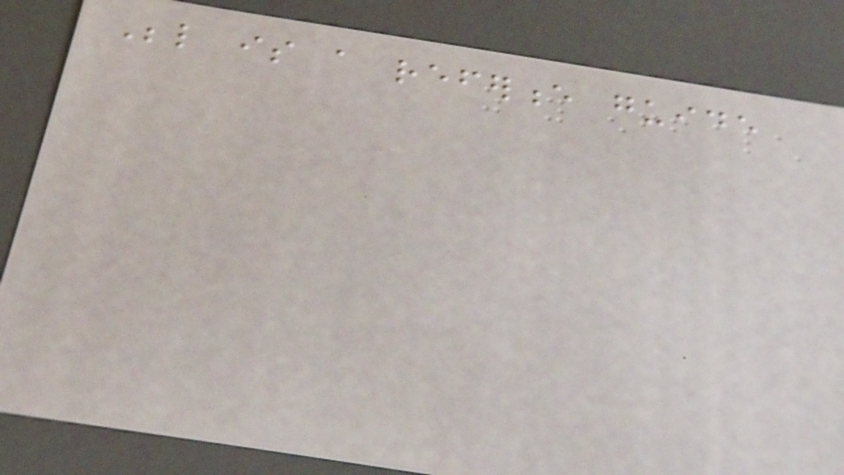Below is a reference guide
